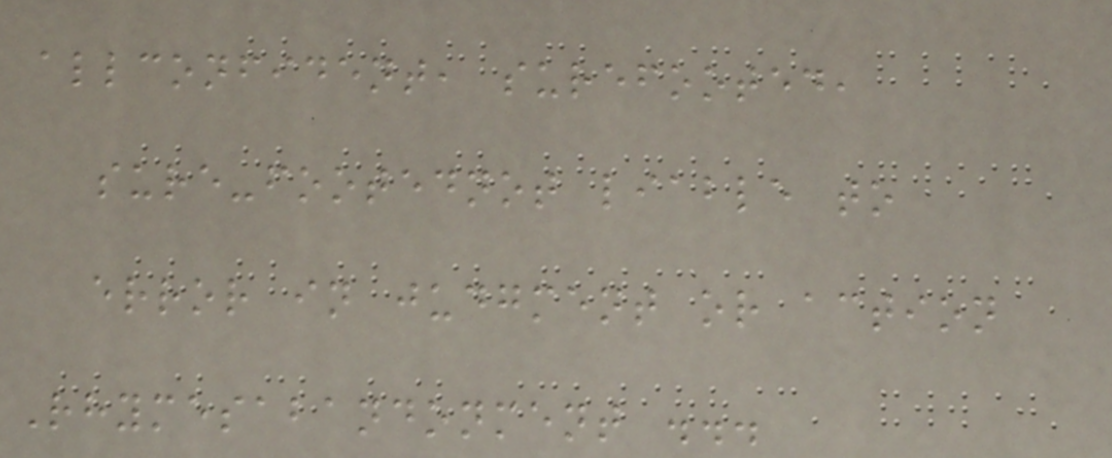allconfident, surefooted,
sure-footednot liable to
error in judgment or action
Rhymesabandonment ...
